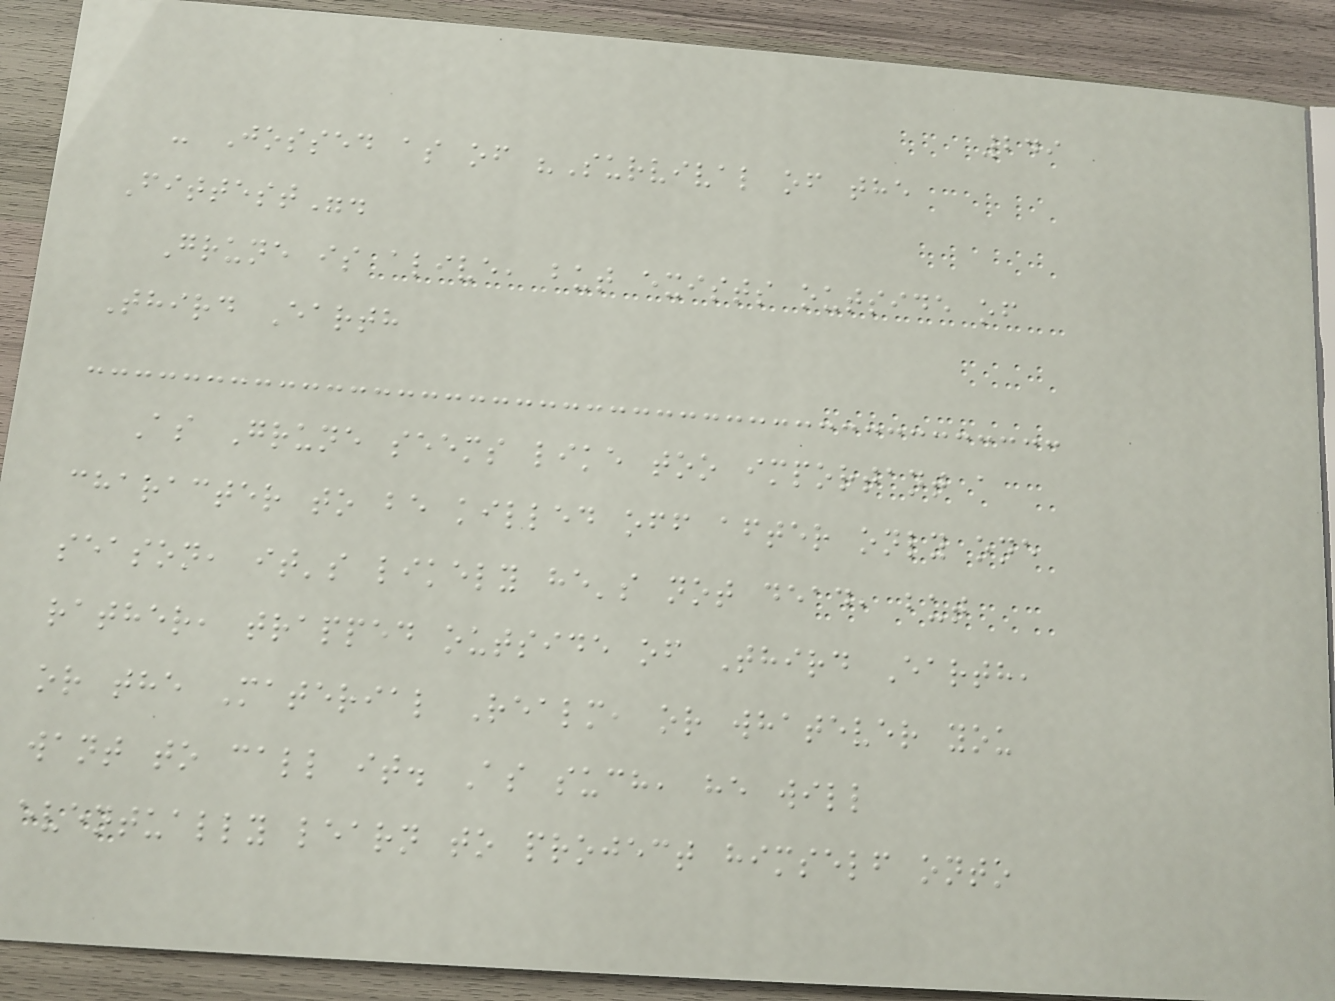249
- Jossed as of "Survival of the
Fittest".
Grune is alive, but exists outside of
Third Earth
As Grune seems like too important a
character to be killed off after only one
season, it's likely he's not dead, but
rather, trapped outside of Third Earth,
or the Material Realm, or whatever you
want to call it. As such, he will
eventually learn to project himself onto
